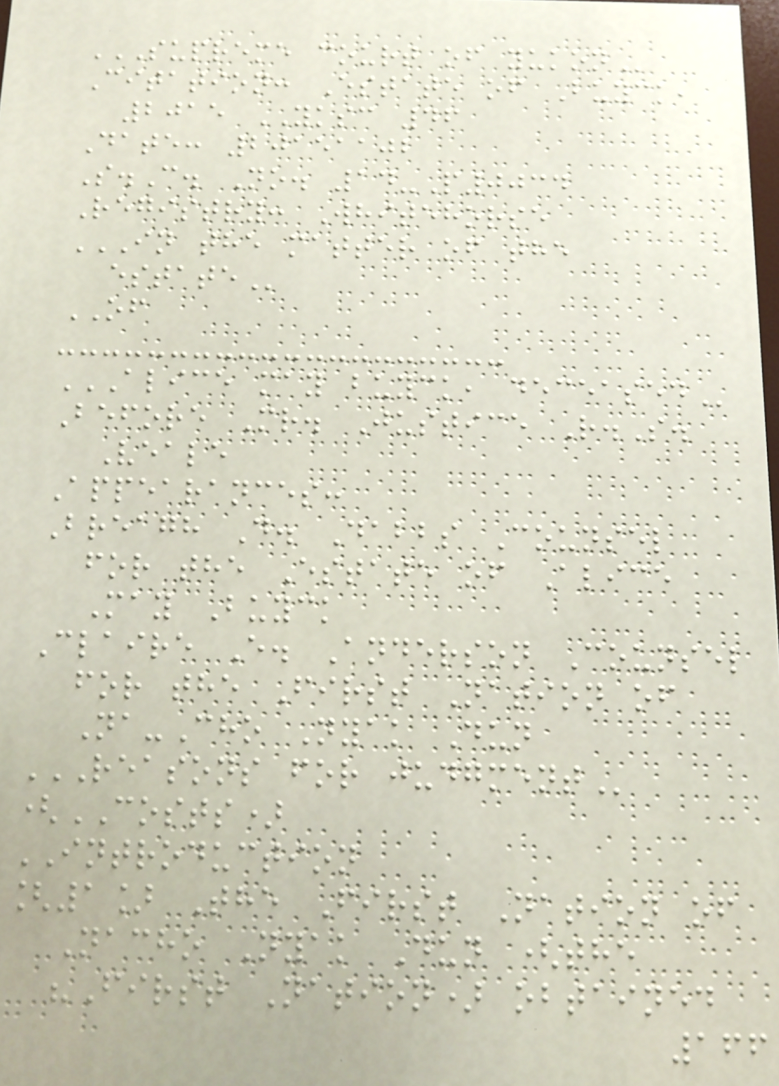SUPREME COURT OF YUKON
Citation: Estate of Buyck,
2015 YKSC 46
Date: 20151102
S.C. No. 14-P0034
Registry: Whitehorse
IN THE MATTER OF THE
ESTATE
OF
ALICE MAY BUYCK, DECEASED
Before Mr. Justice R.S.
Veale
Appearances:
Breagh D. Dabbs Counsel
for the Estate of Alice
May Buyck
Claire E. Anderson Counsel
for the First Nation of
Na-Cho Nyak Dun
REASONS FOR JUDGMENT
(COSTS)
INTRODUCTION
[1] The First Nation of
Nacho Nyak Dun (the
"First Nation) obtained
166
